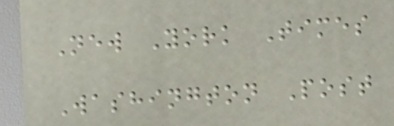New York Times
Washington Post
